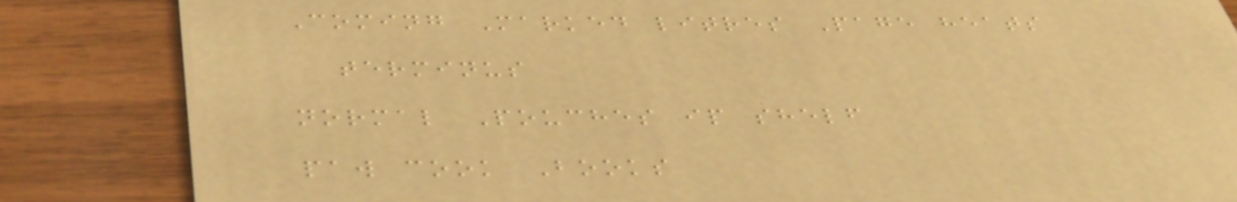Coming Marked litres Page heats
terminus
normal Pouches ip shelf
paw cook Books
